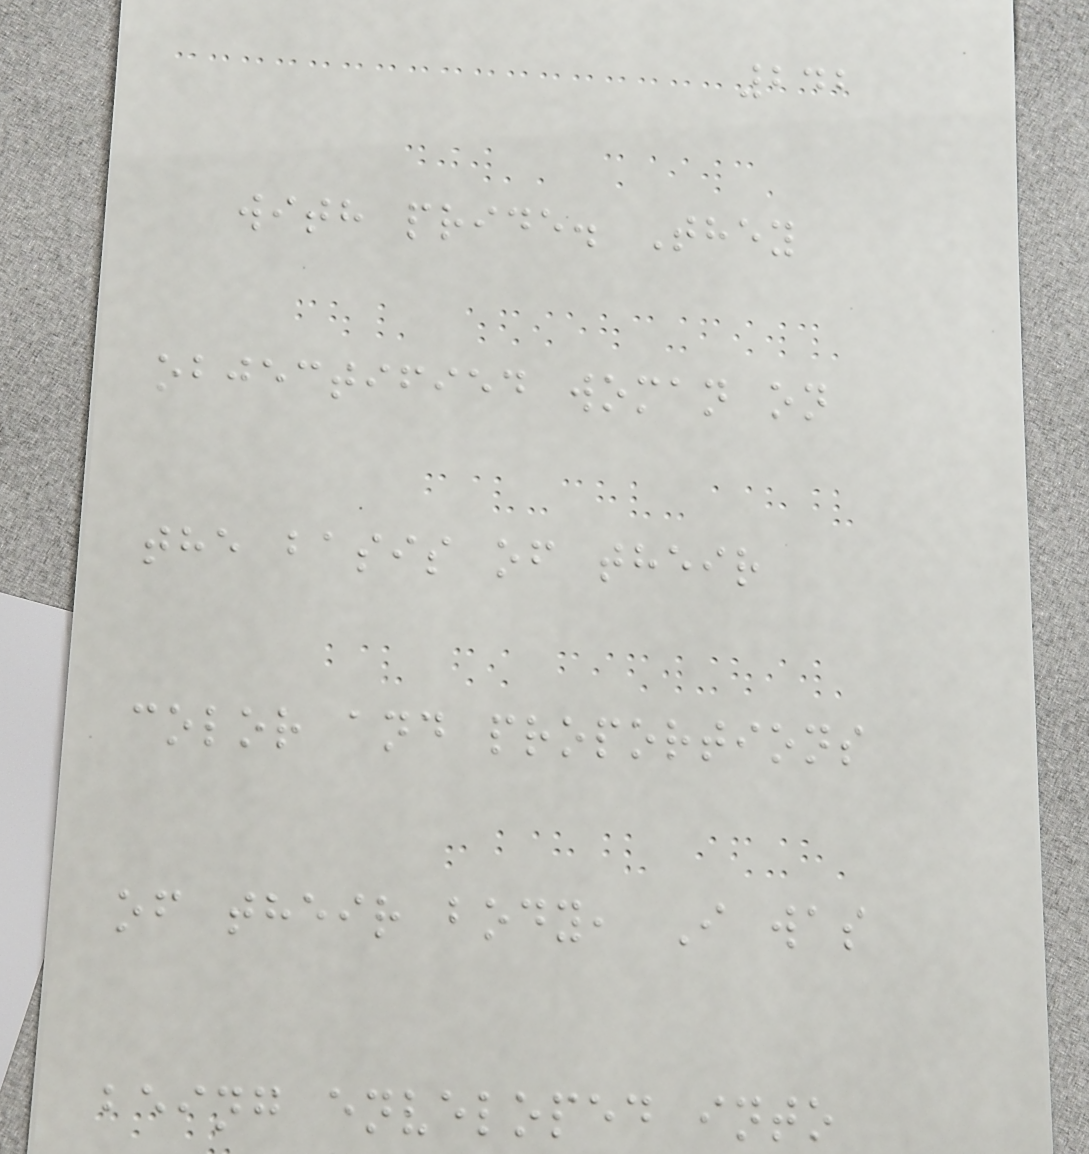242
with pride. They
objectified woman on
the basis of their
color and proportions
of their body, I was
being enveloped into
